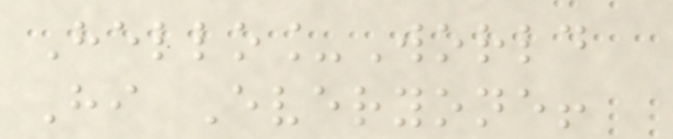Hello_World
Hi Everyone!
